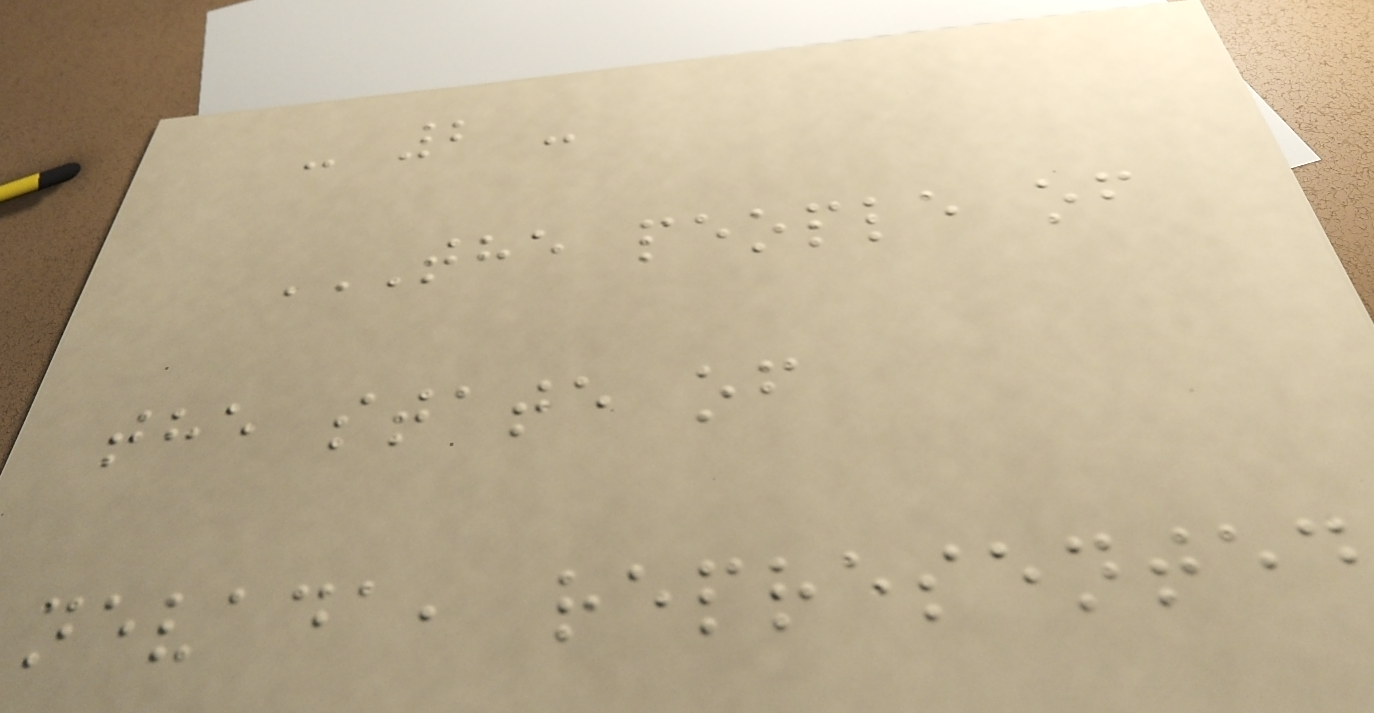- 2 -
THE PEOPLE OF
THE STATE OF
NEVADA, REPRESENTED
